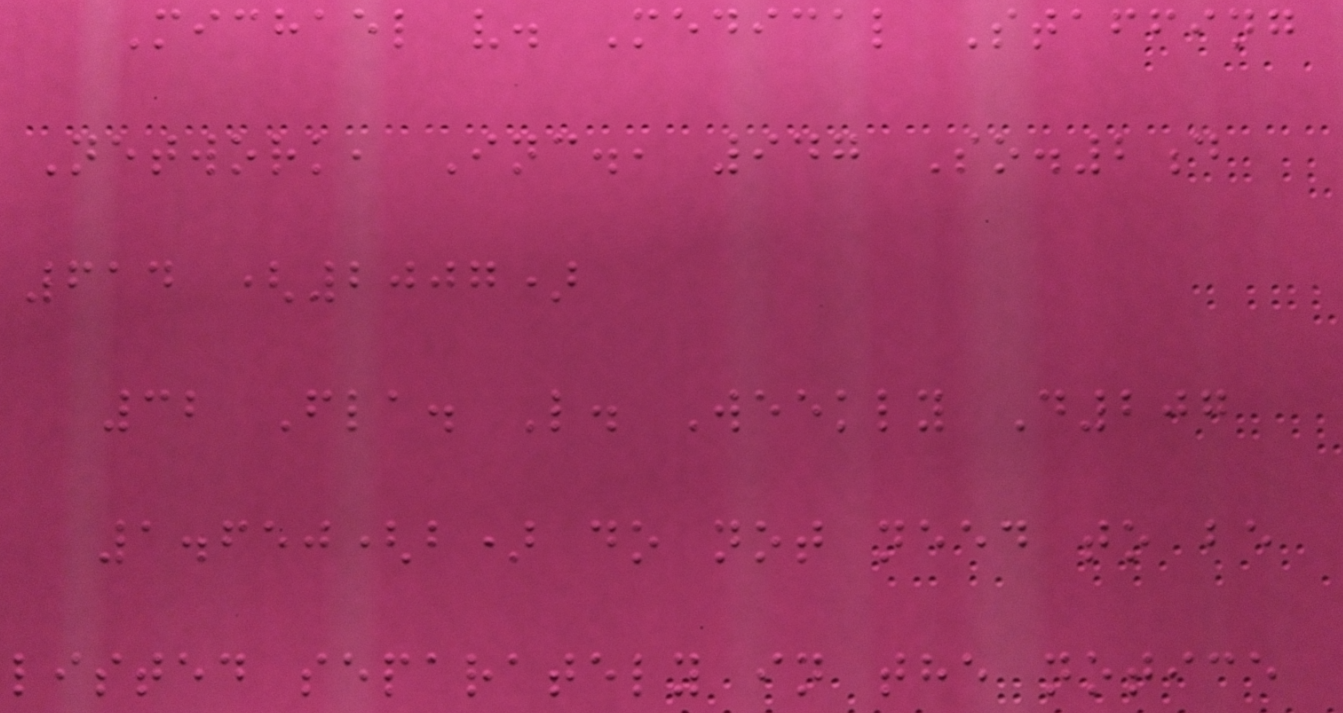Michael v. Medical Staffing
Network, Inc., 947 So.2d
614 (2007)
32 Fla. L. Weekly D207
1.650(b) do not need to be
listed separately in the notice
